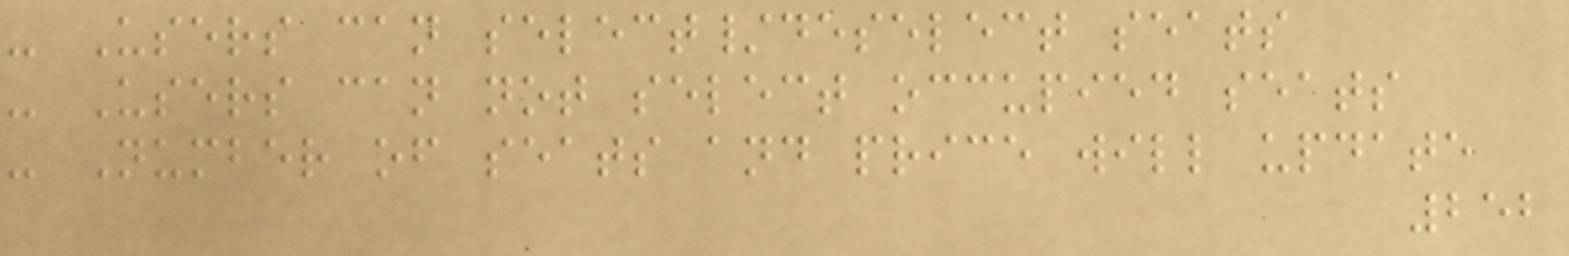- Users can select/deselect seats
- Users can not select occupied seats
- Number of seats and price will update
252
